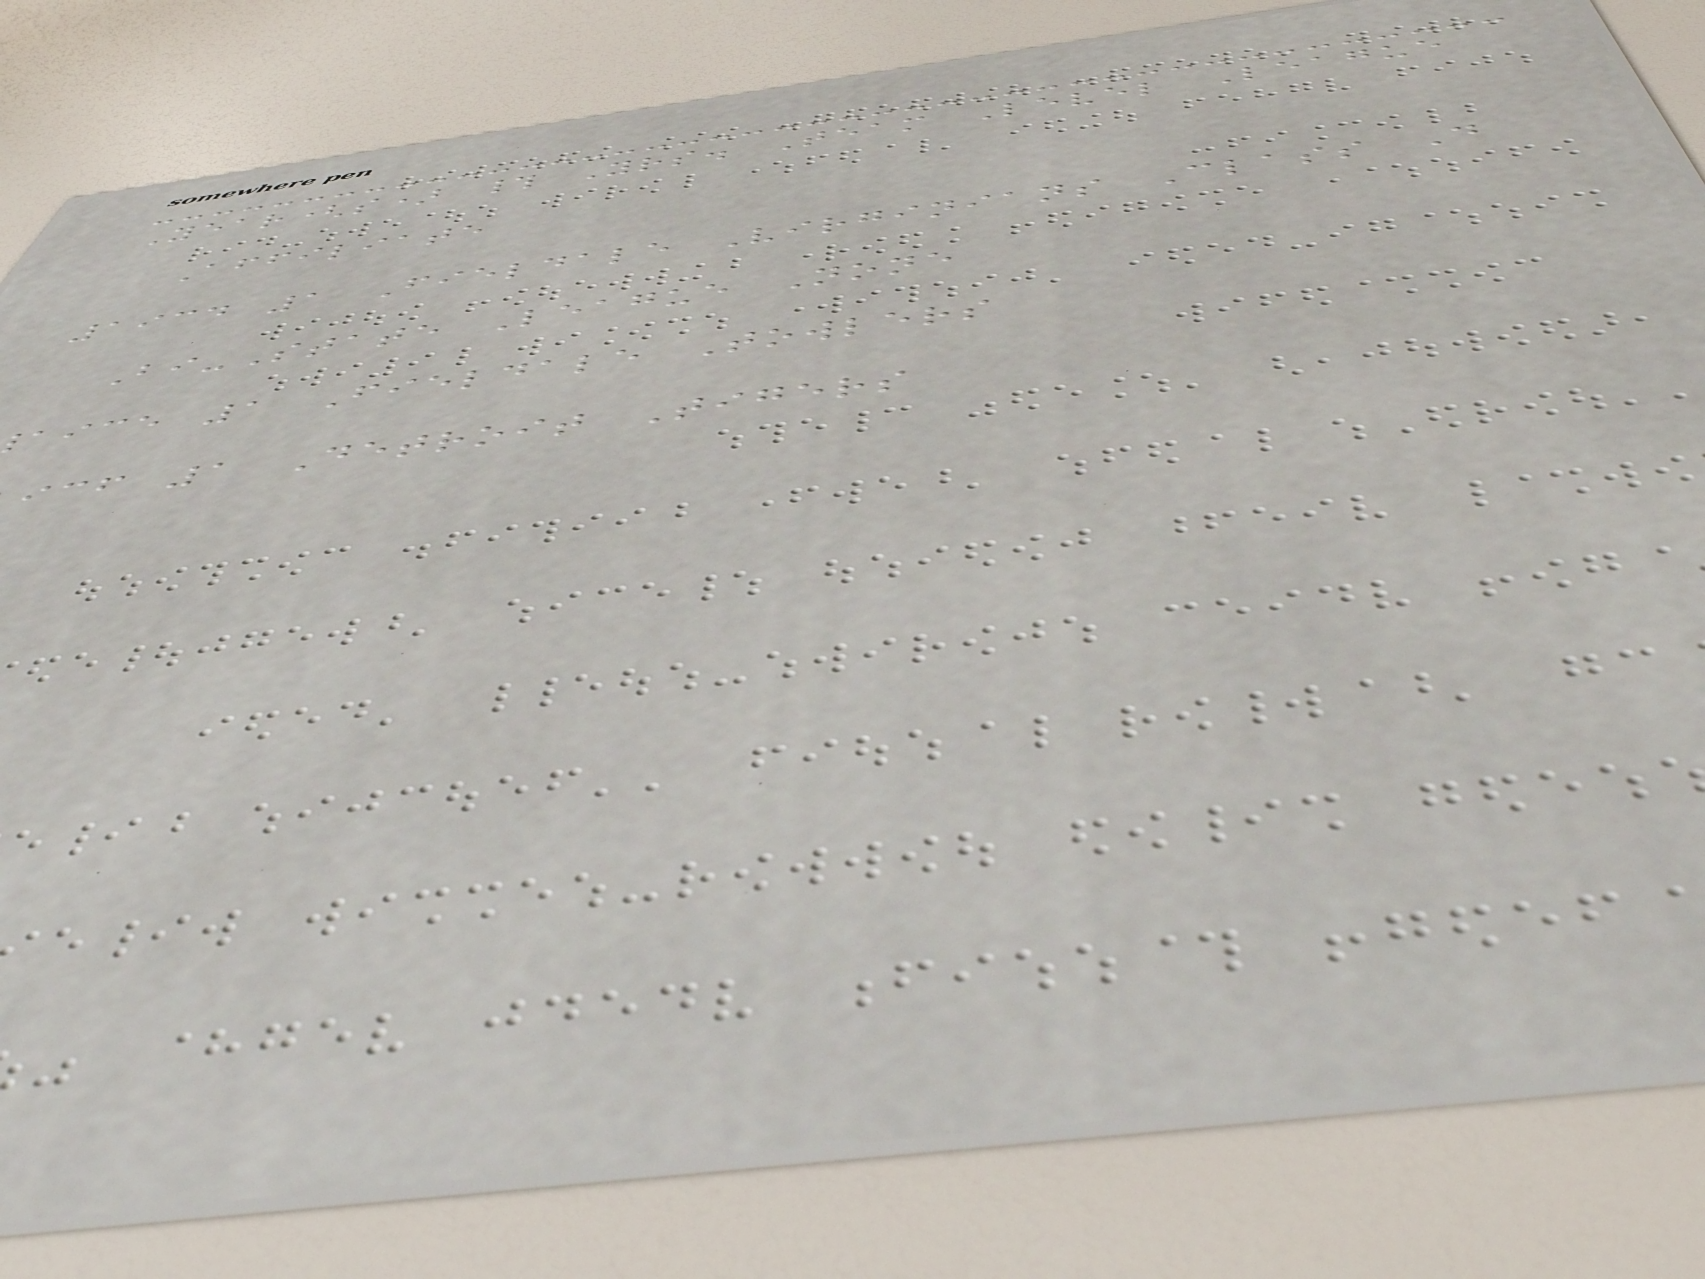Year(s) # Yrs. Team Level League
Affiliate
1934 1 Fieldale Virginians Class D
Bi-State League None
aice 1 Fieldale Towlers
icf 1 Detroit Tigers
